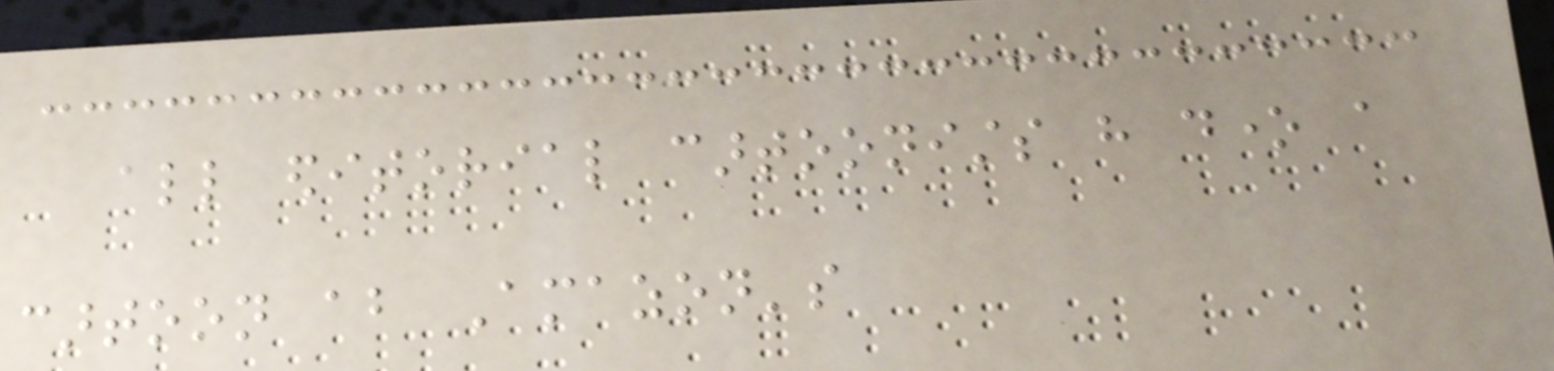all editorial cartoonists have done a
cartoon about Amazon's
